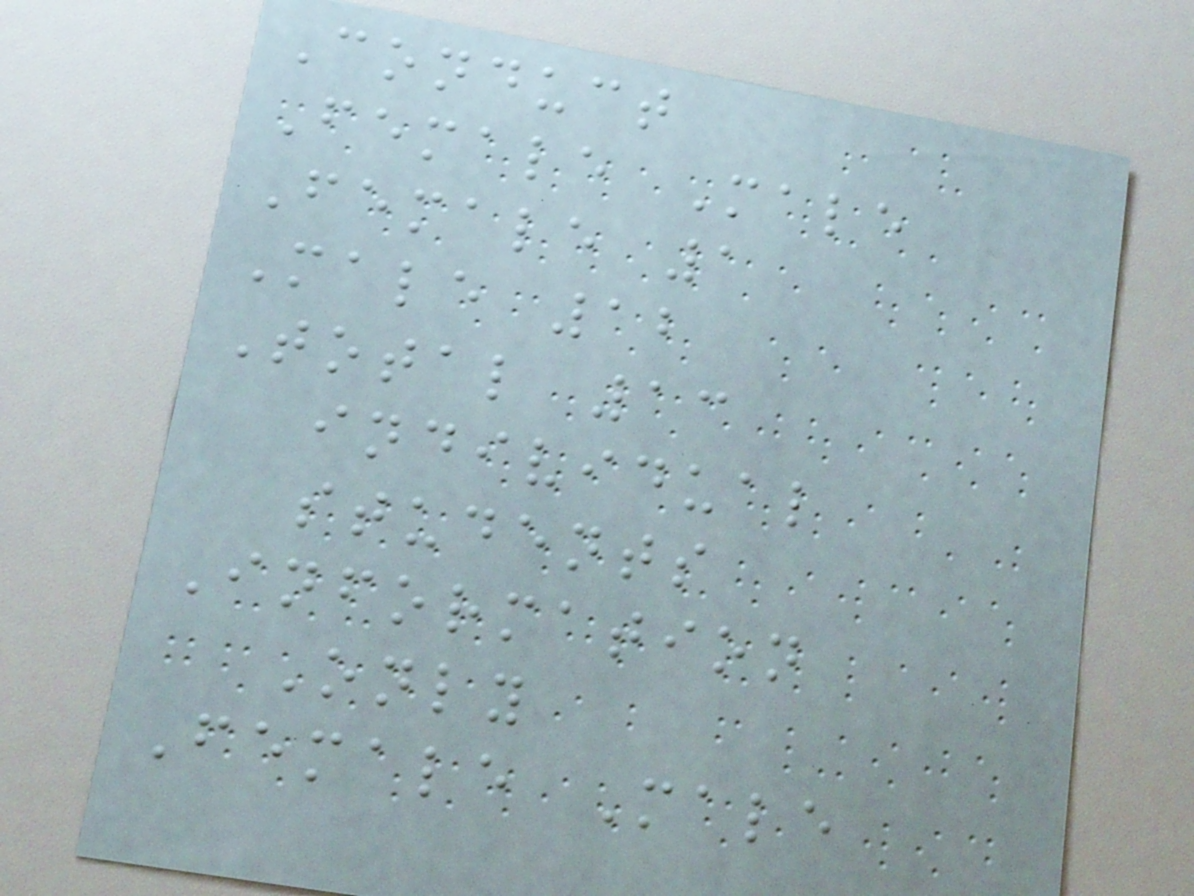Conduct
Female Male
Female 1
Male 12
Total 13
individual
students
Information
Only
Female Male
